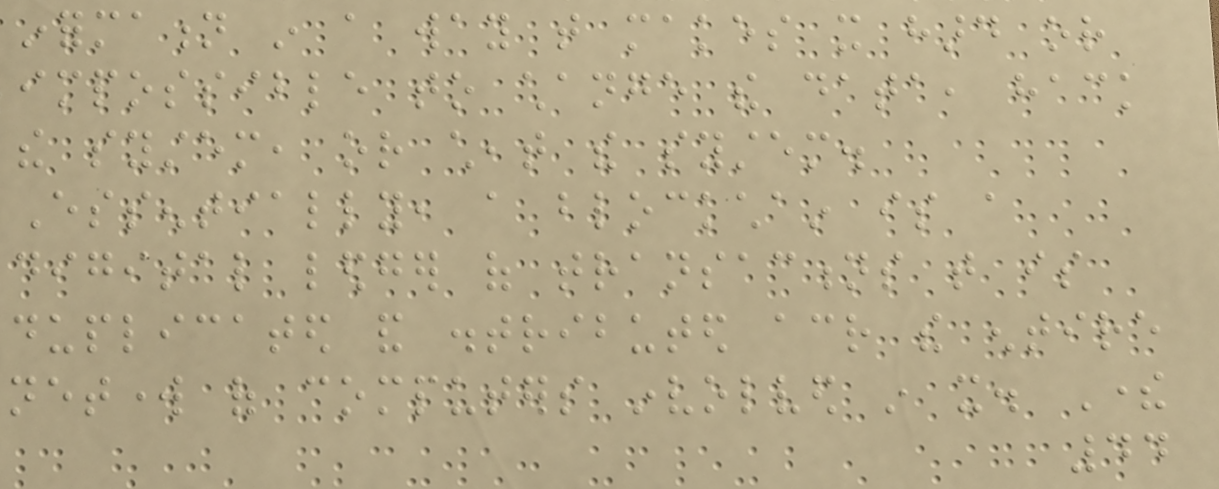information in a way that makes it hard or
impossible to change the data, hack
the system, or cheat the system.
Essentially, a blockchain is a
digital ledger of transactions that is
duplicated and distributed across the entire
network of computers involved in it. There
44
